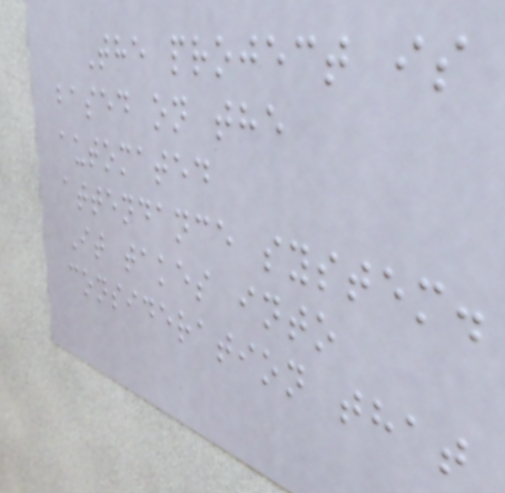The project is
based on the
automated
attendance system.
It takes into
consideration that
